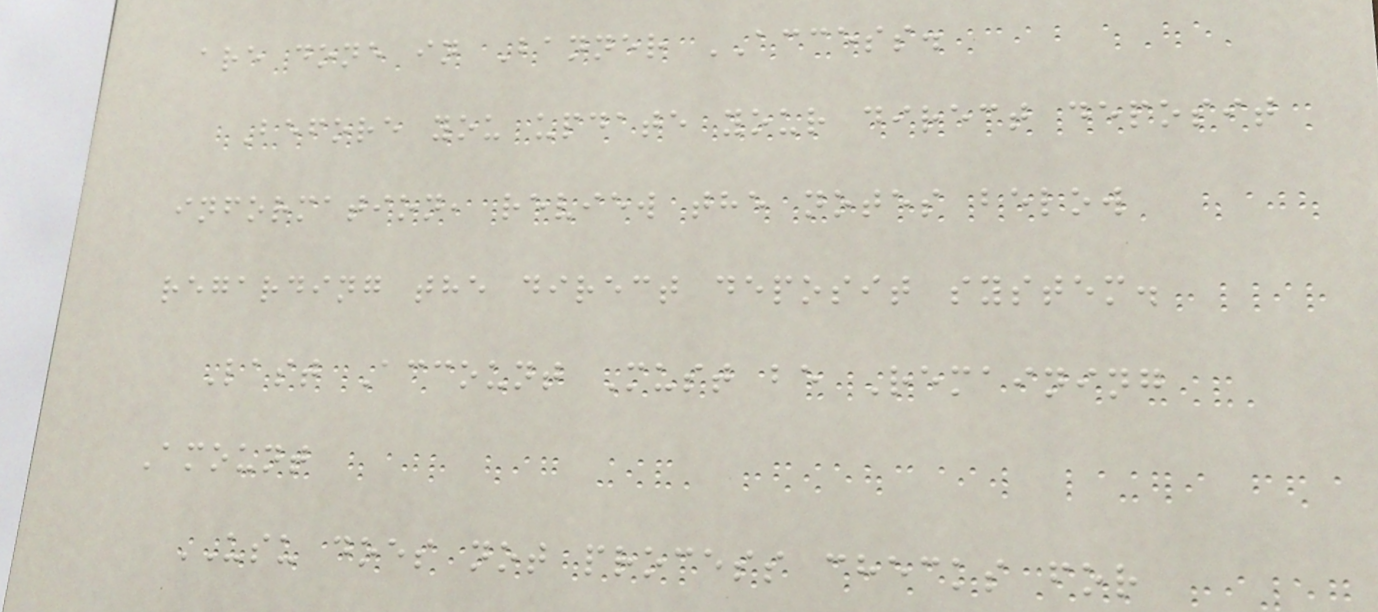are done in Banner ACCESS.
Before you update your direct deposit
information, review the notes below
regarding the direct deposit system.
Last Account Must be Remaining
Amount
USU does not process checks for
